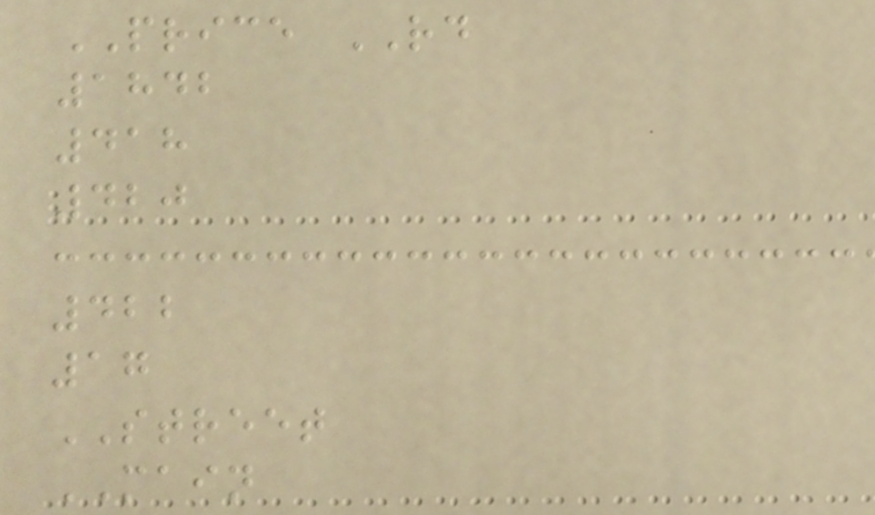PRICE RD
1842
418
420
422
17
STREET
MAIN
